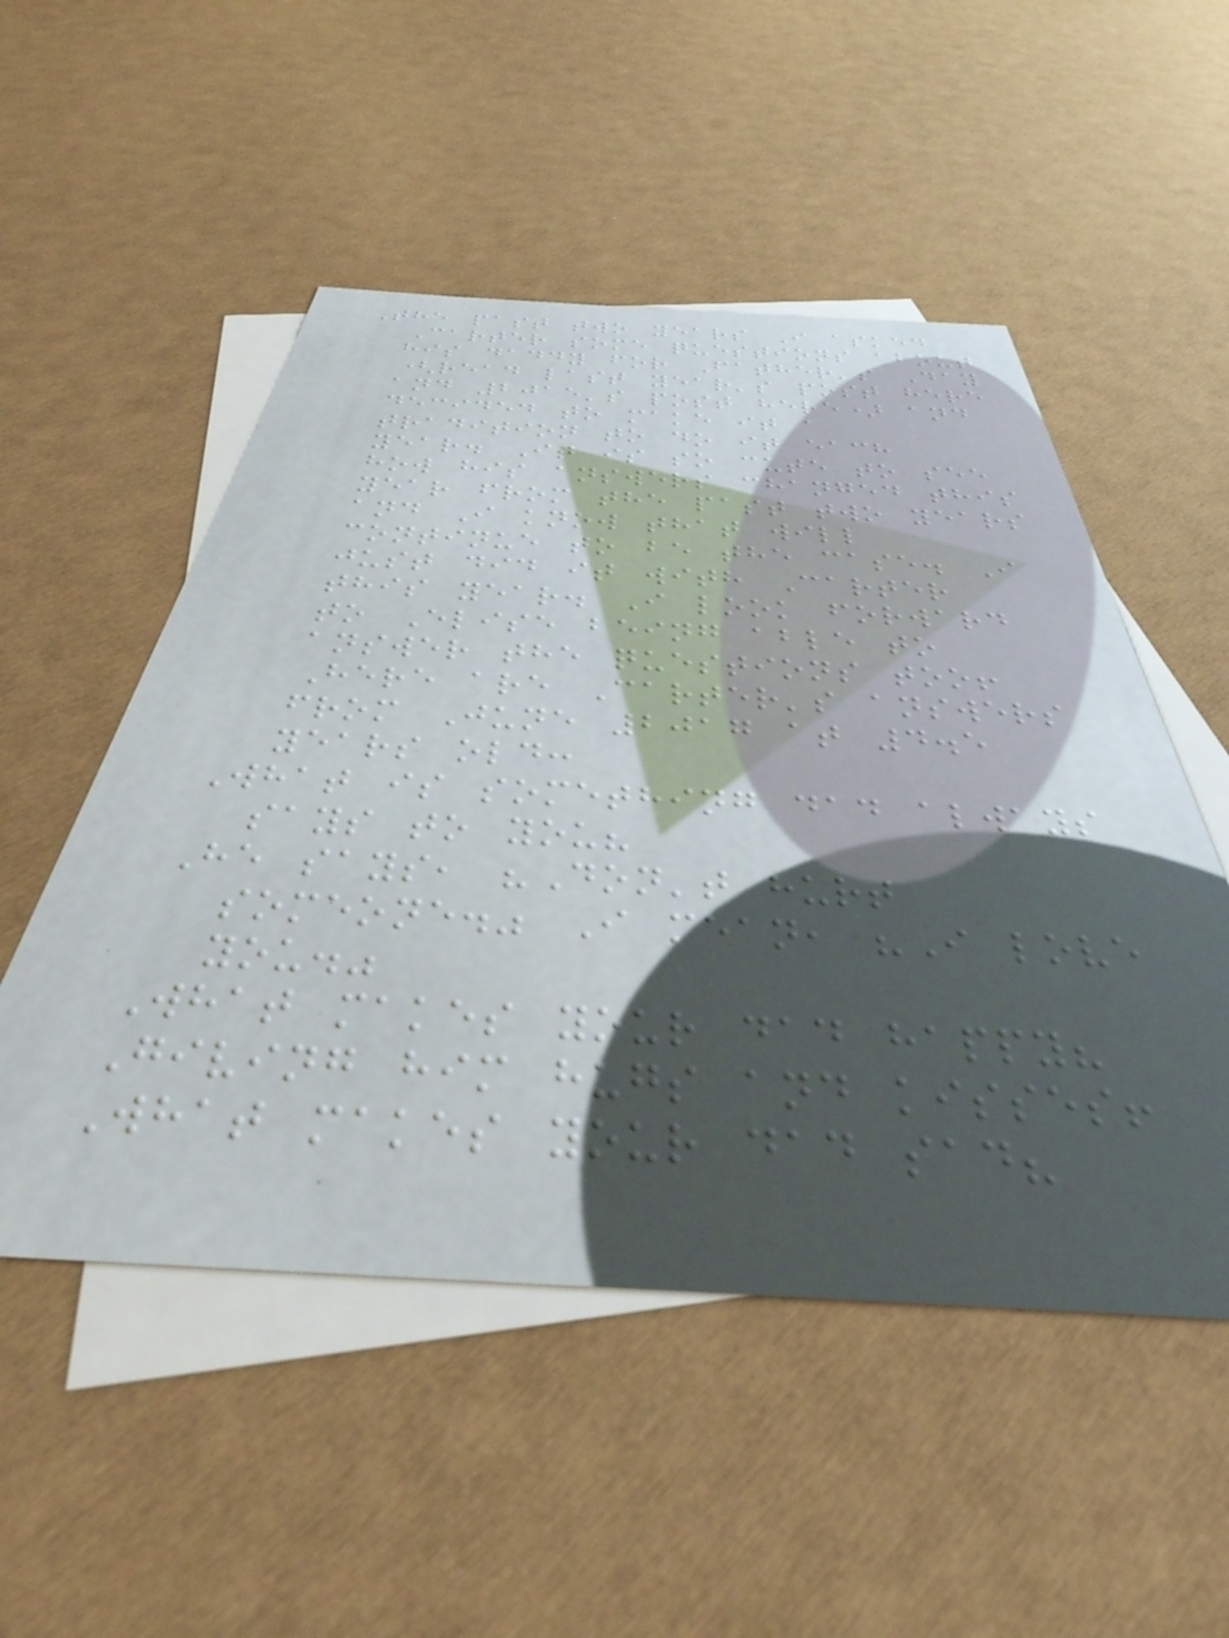The past two years I asked
Carter some questions about
his daddy for Father's Day
(read last year's post here
and 2015's post here) and
decided to make it a
tradition to do it each
year. It is so cute to see
how his answers changed this
year from the past two years
and I know that will
continue to be the case. I
just did it with Carter
this year. I look forward
to Elise being able to
answer the questions too!
Here are Carter's answers
from June 2017 at 4.5
years old:
What is something dad always
says to you?
He says, "Don't hurt
someone." I mean, "I love
you."
What makes your dad happy?
Giving him hugs and kisses!
What makes your dad sad?
